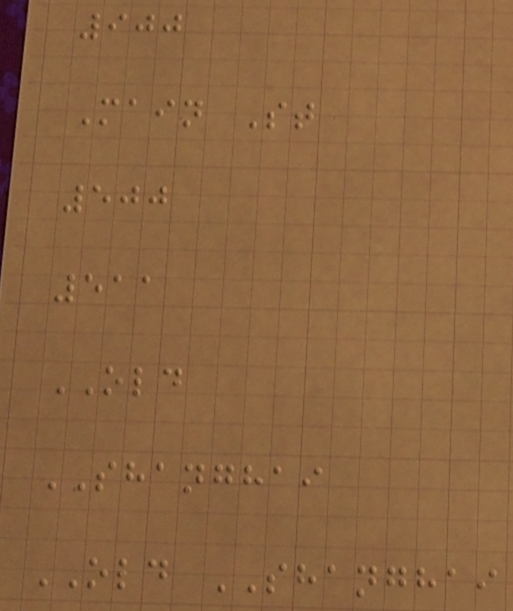900
Main St
500
511
OLD
SHANGHAI
OLD SHANGHAI
